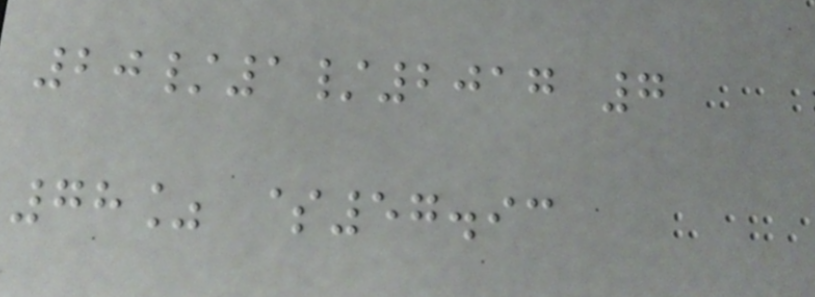20/1/2017 7
78% $57.93
